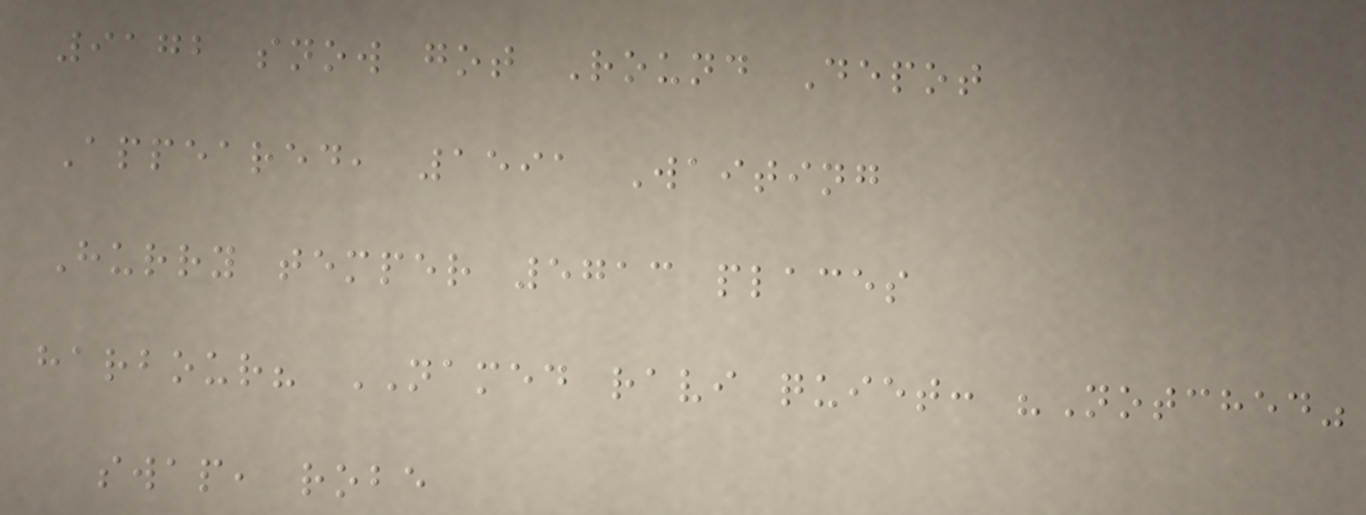9172 snow got Round Depot
Appeared, 1591 Waiting
Hurry temper 5713 places
harbour? NAMED ravi quiet: "Notched"
swap, robe
